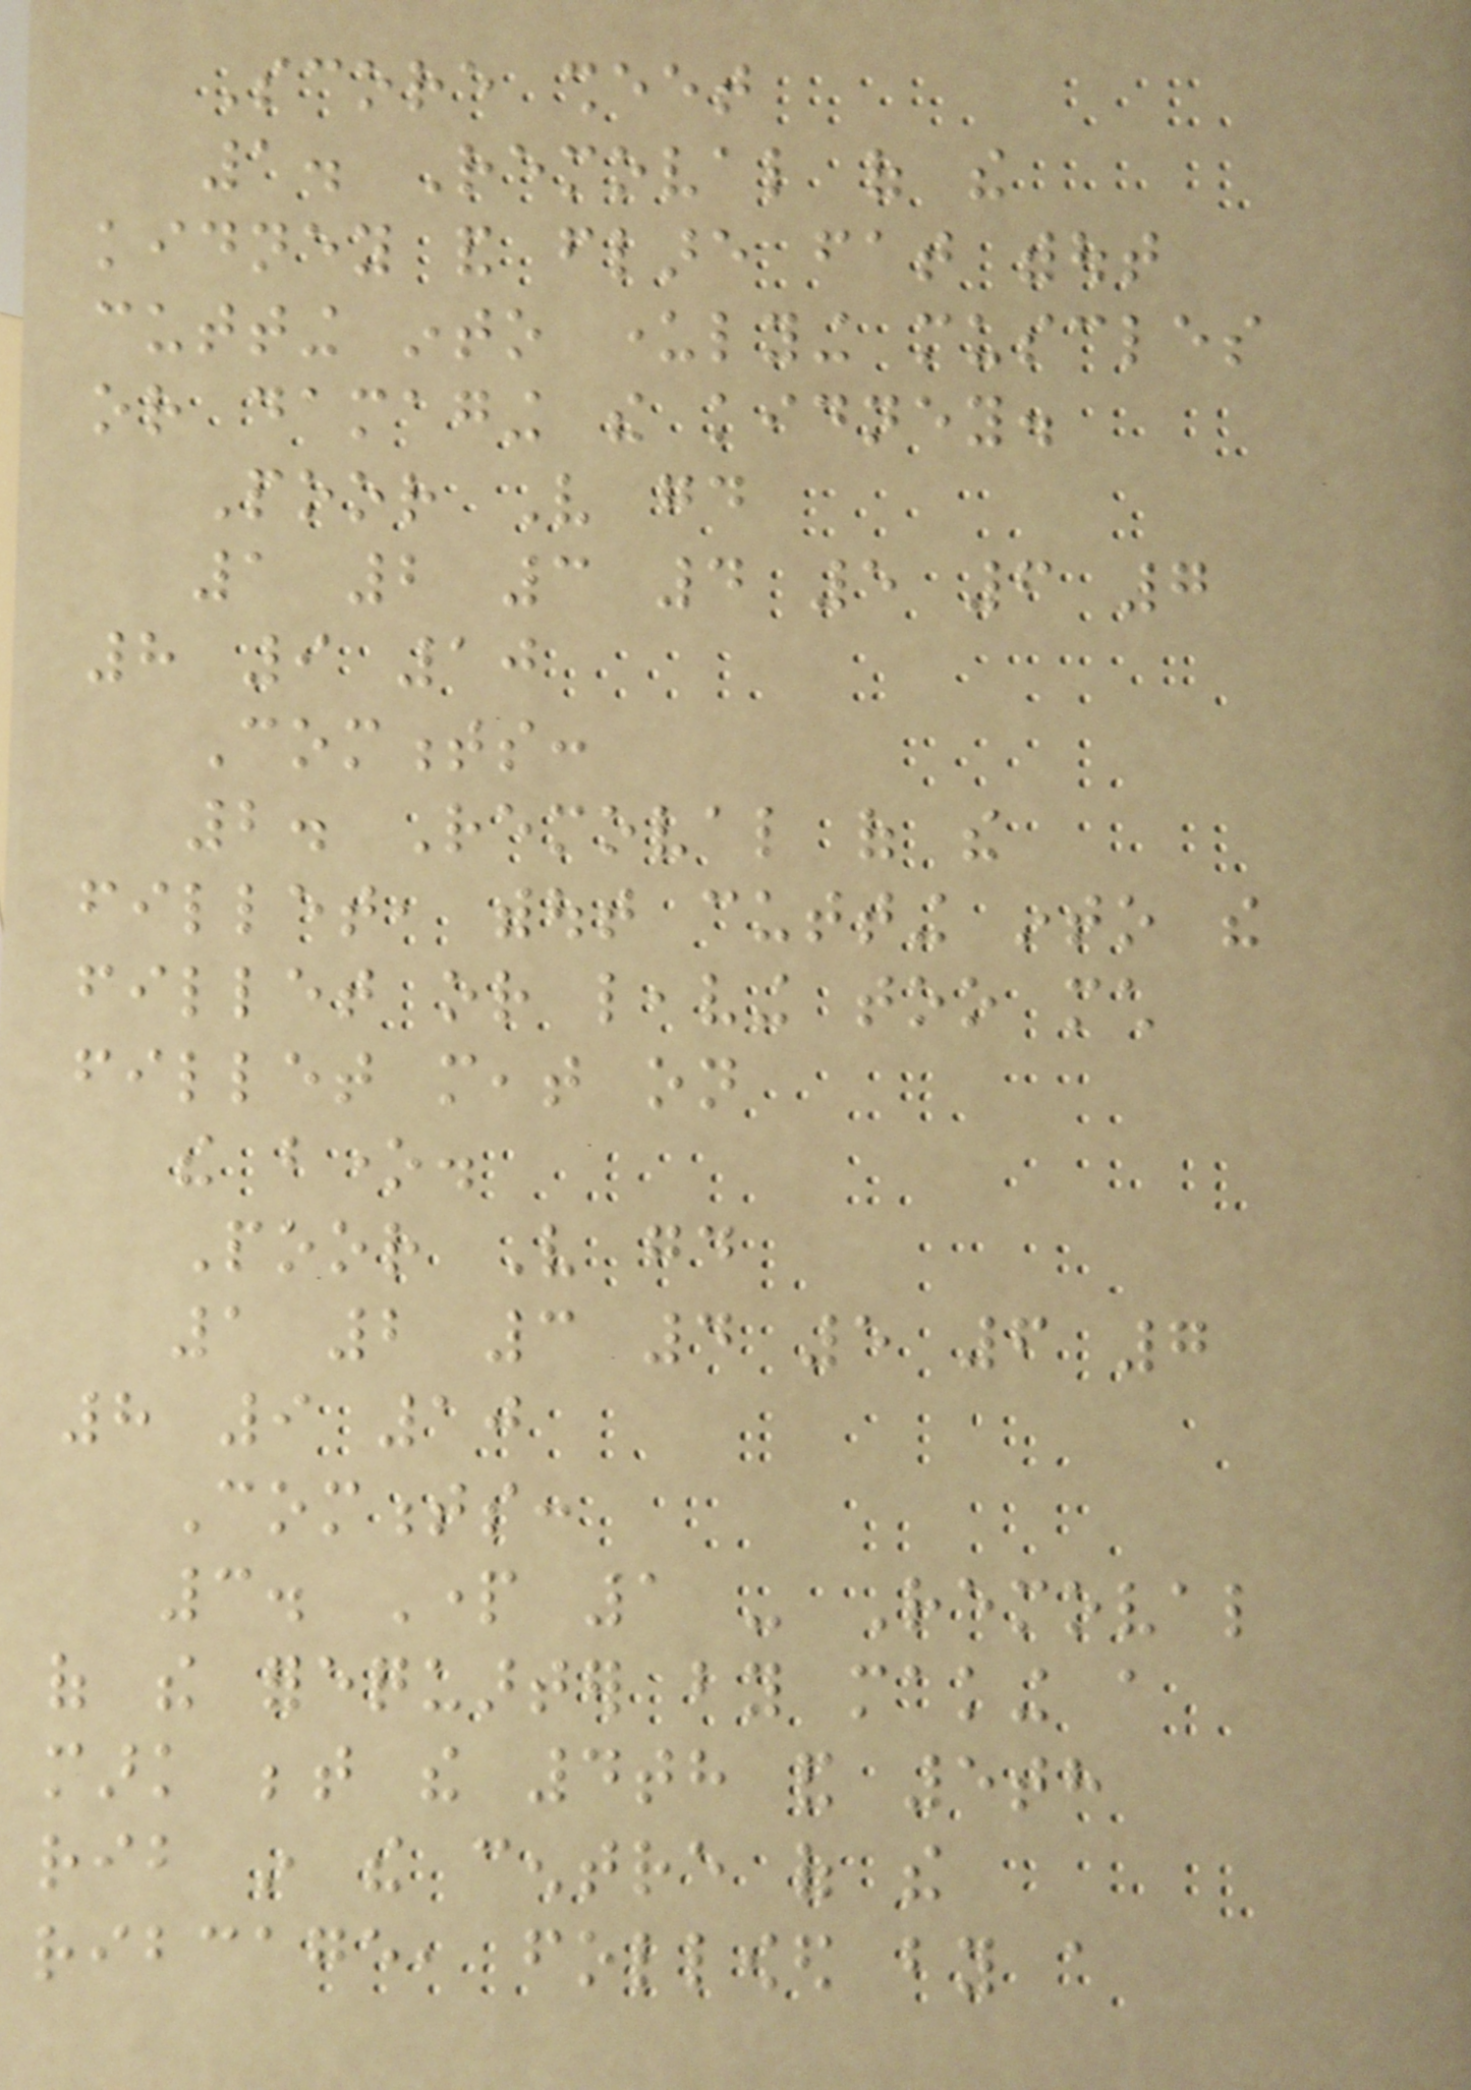Score sheet
1. Removal of the
kidney and flare fat without
cutting into underlying muscles
or damaging the kidney.
Poor Very good
1 2 3 4 5 6 7
8 9 10
Comments:
2. Removal of the
fillet, without cutting into the
fillet or leaving too much
fillet meat on
the bone.
Poor Very good
1 2 3 4 5 6 7
8 9 10
Comments:
3. Part 1 - Removal
of the forequarter by making a
mark between the 4th and 5th
rib in the centre of the
ribcage, followed by a
